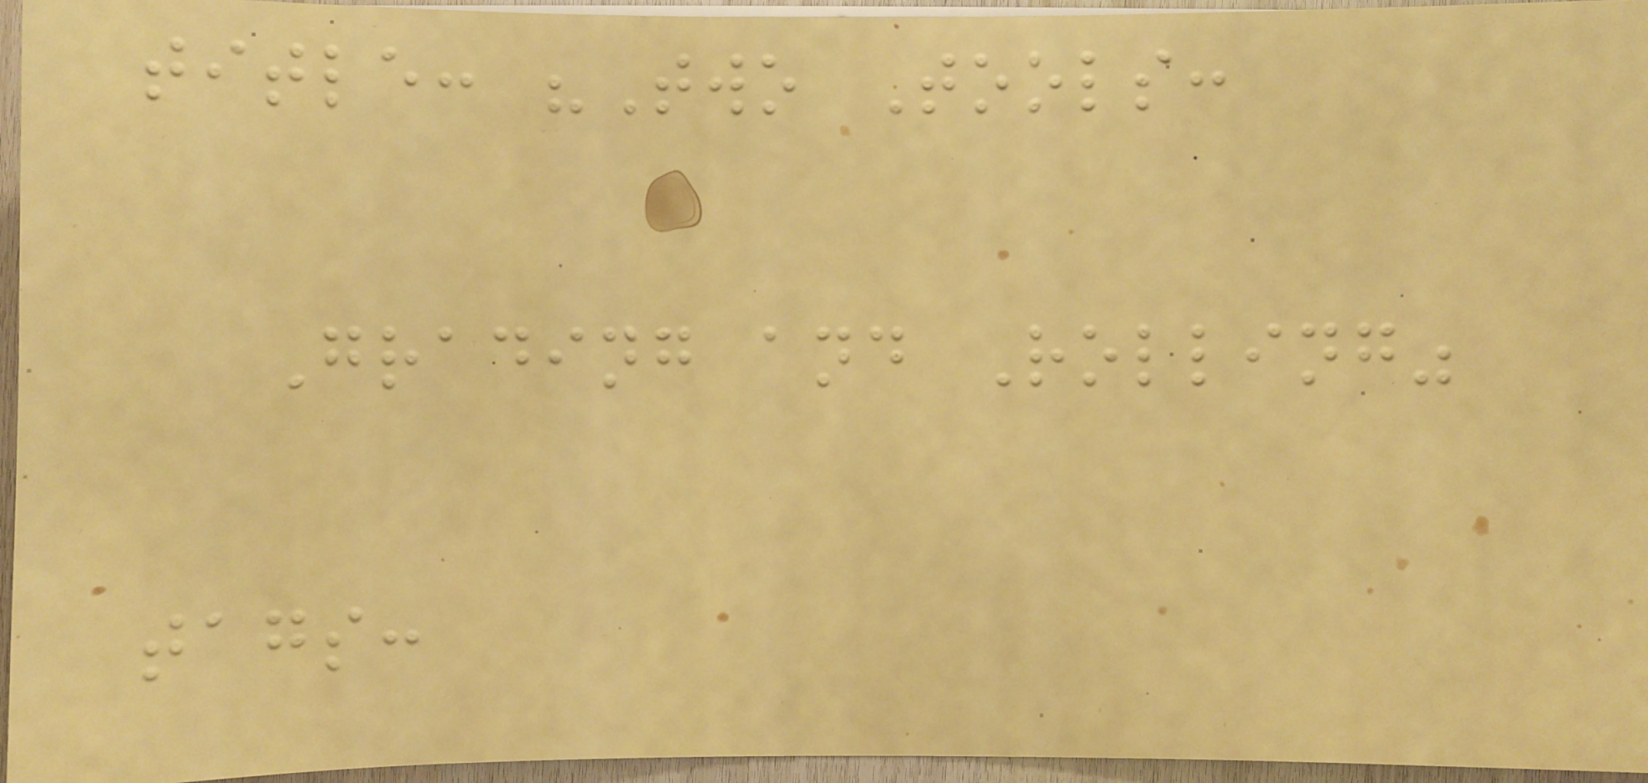title: "Two Tools:
Grading and Rolling"
tags:
